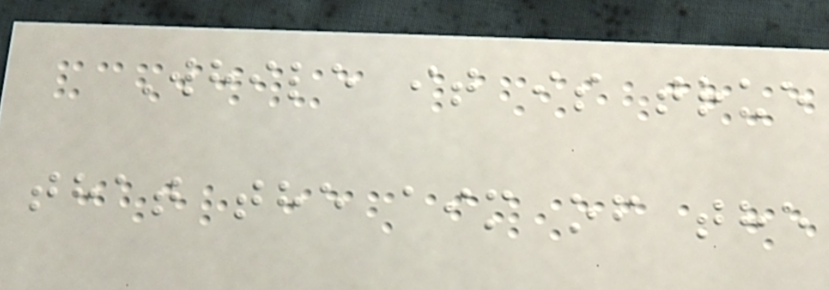While it is true
that the aim of the
